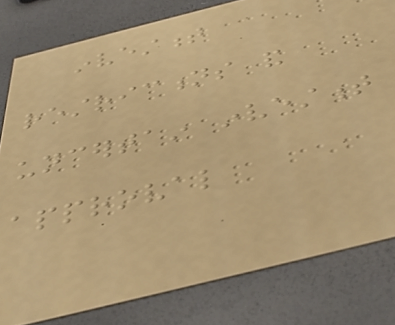investment
restrictions and
uncertain investment
approval
